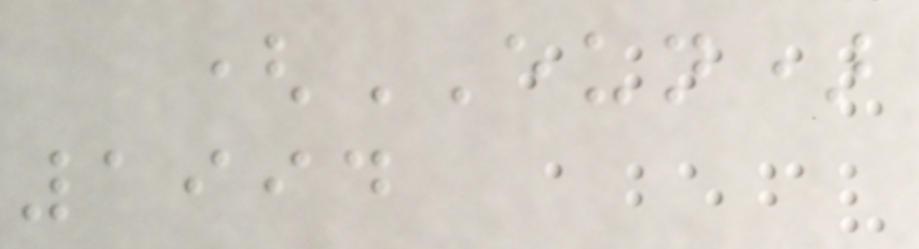(EUN)
1994
